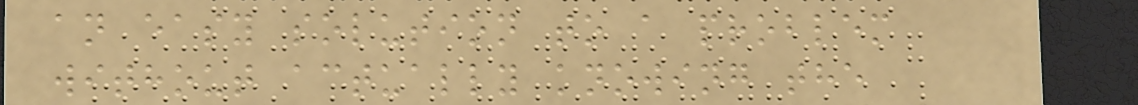an easy solution to a problem
without actually knowing the
